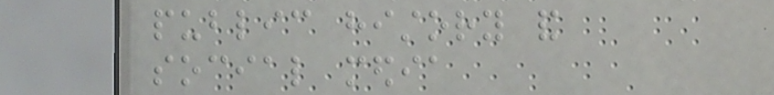public history and
social media
